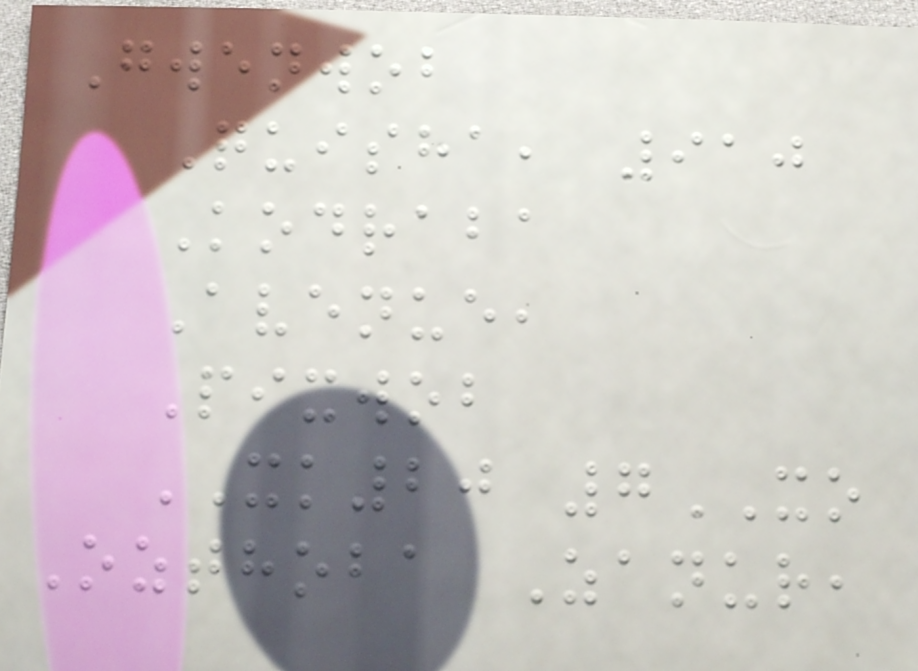Gwenwob
Quisha, 910
Kodraba
Avenue,
Pixwob
XK20 7XO
Ozthoba Zanur,
